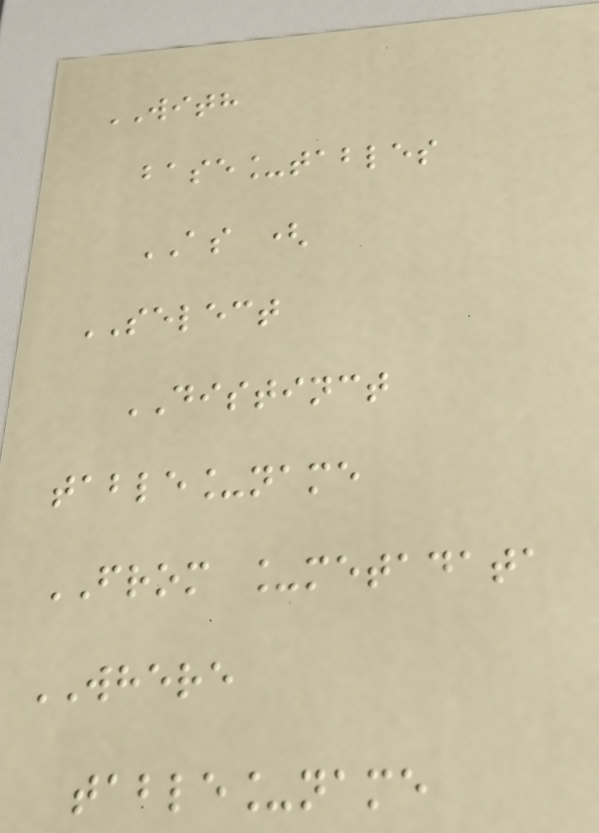WITH
base_tables
AS (
SELECT
DISTINCT
table_name
FROM _metadata
WHERE
table_name
